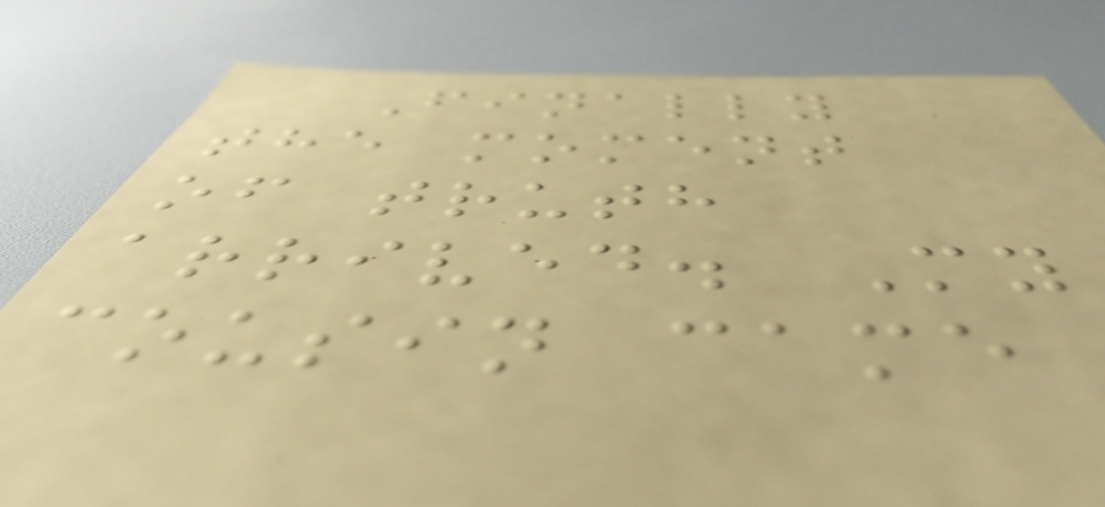Finally
the moment
of truth
arrived. My
cousin came
